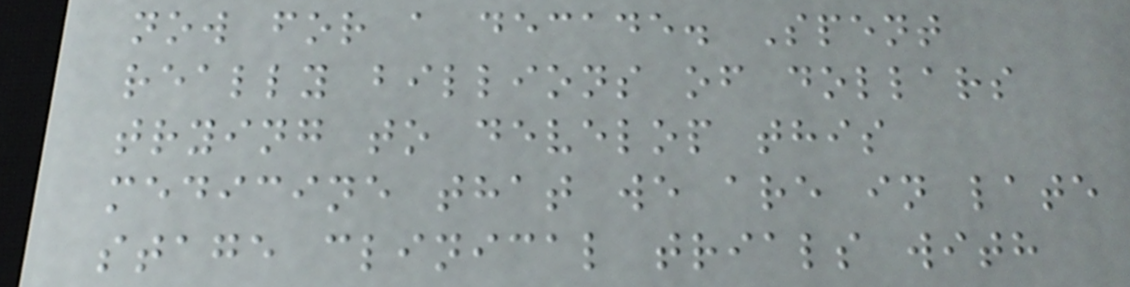now for a decade. Spent
really billions of dollars
trying to develop this
medicine that we are in late
stage clinical trials with
